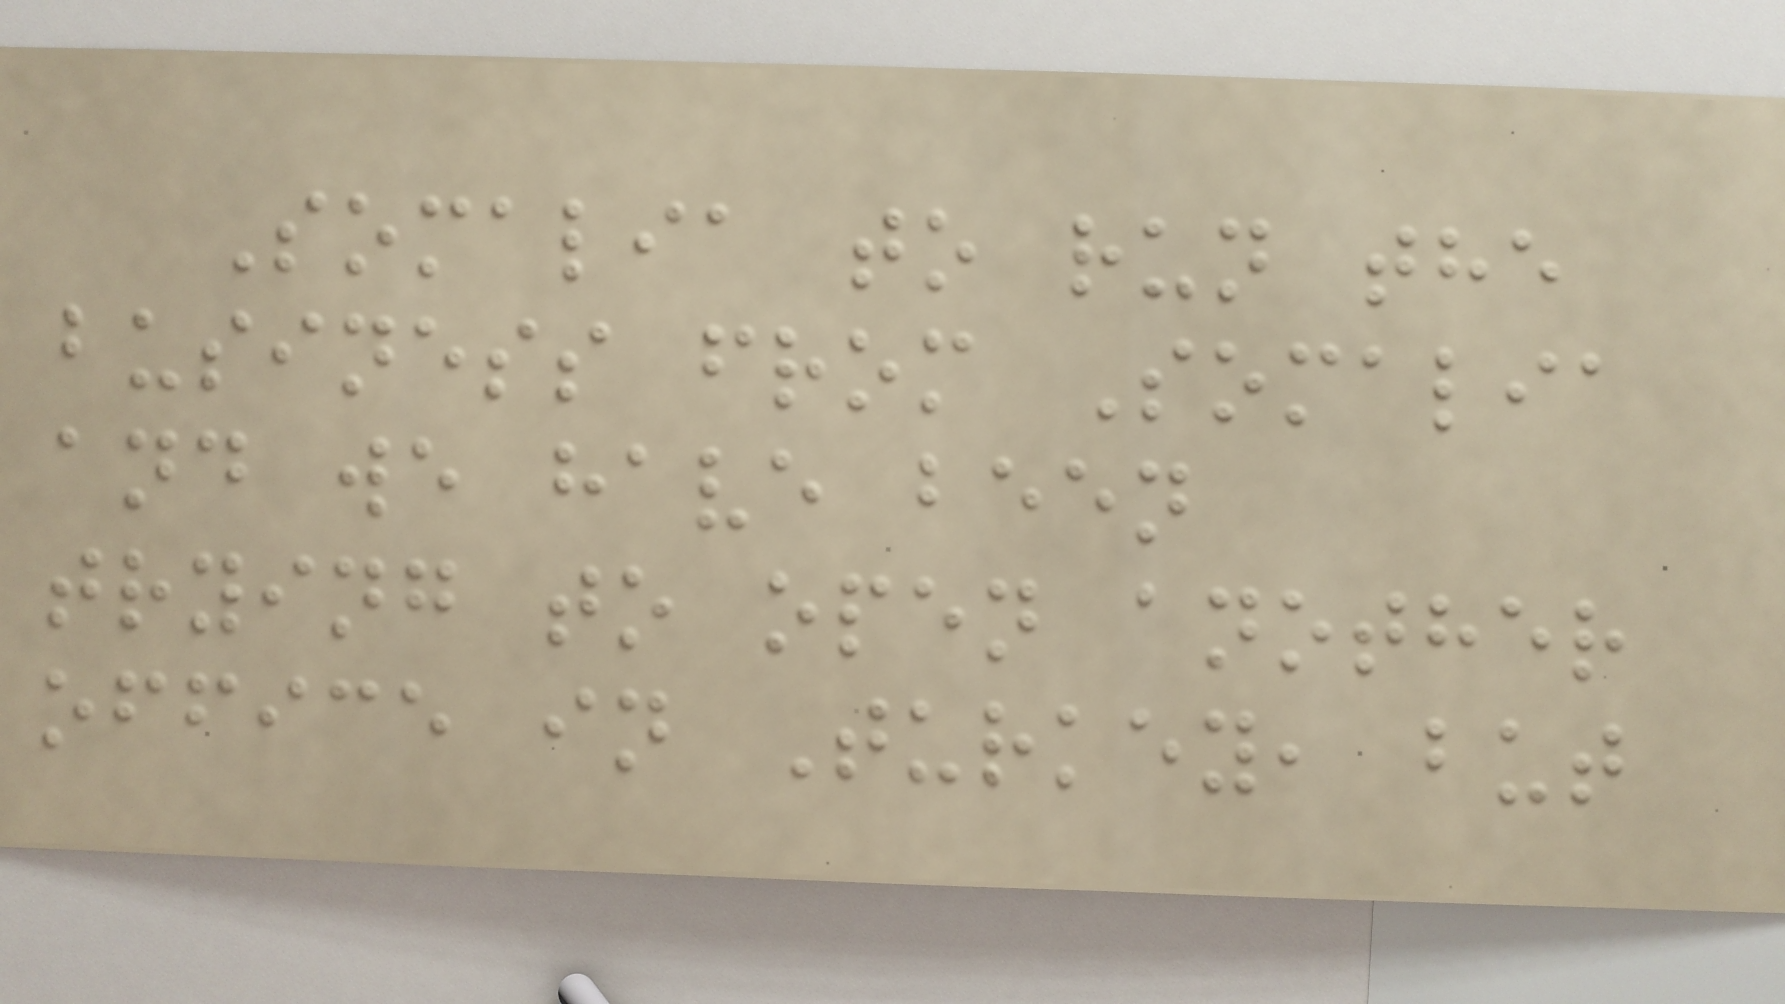Somalia to run the
business from Somalia
and we have been
trying to open another
office in Turkey, but
